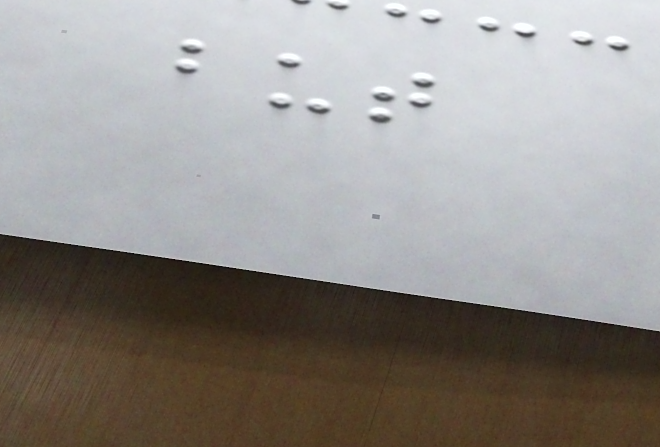but
